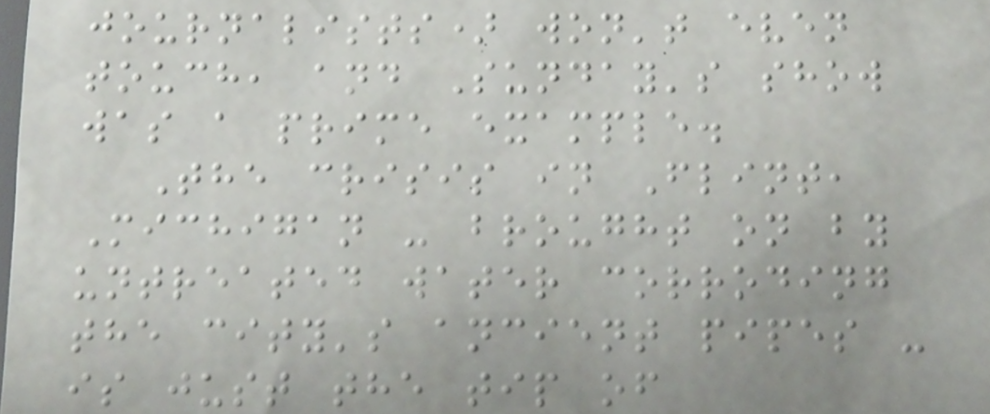journalists) won't even
touch, and Sunday's show
was a prime example.
The crisis in Flint,
Michigan - brought on by
untreated water corroding
the city's ancient pipes -
is just the tip of
